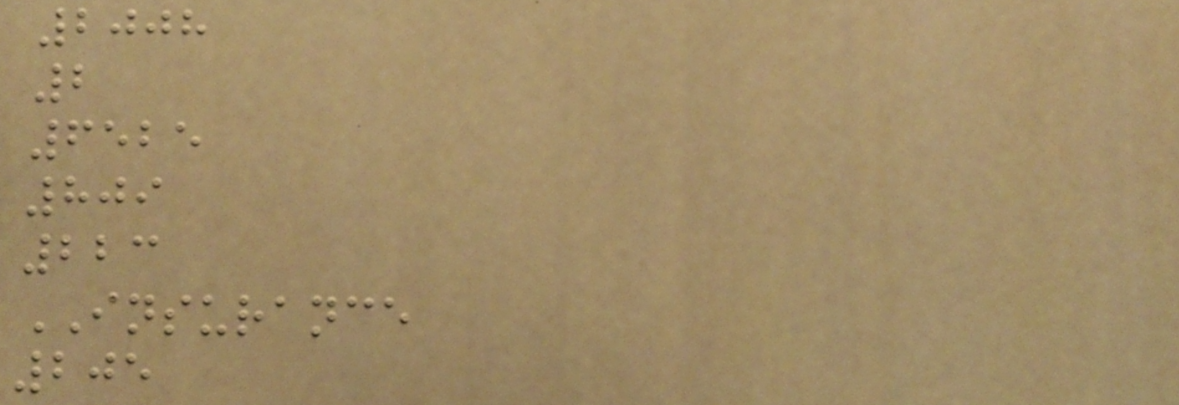2008
2
6525
809
223
INSURANCE
205
